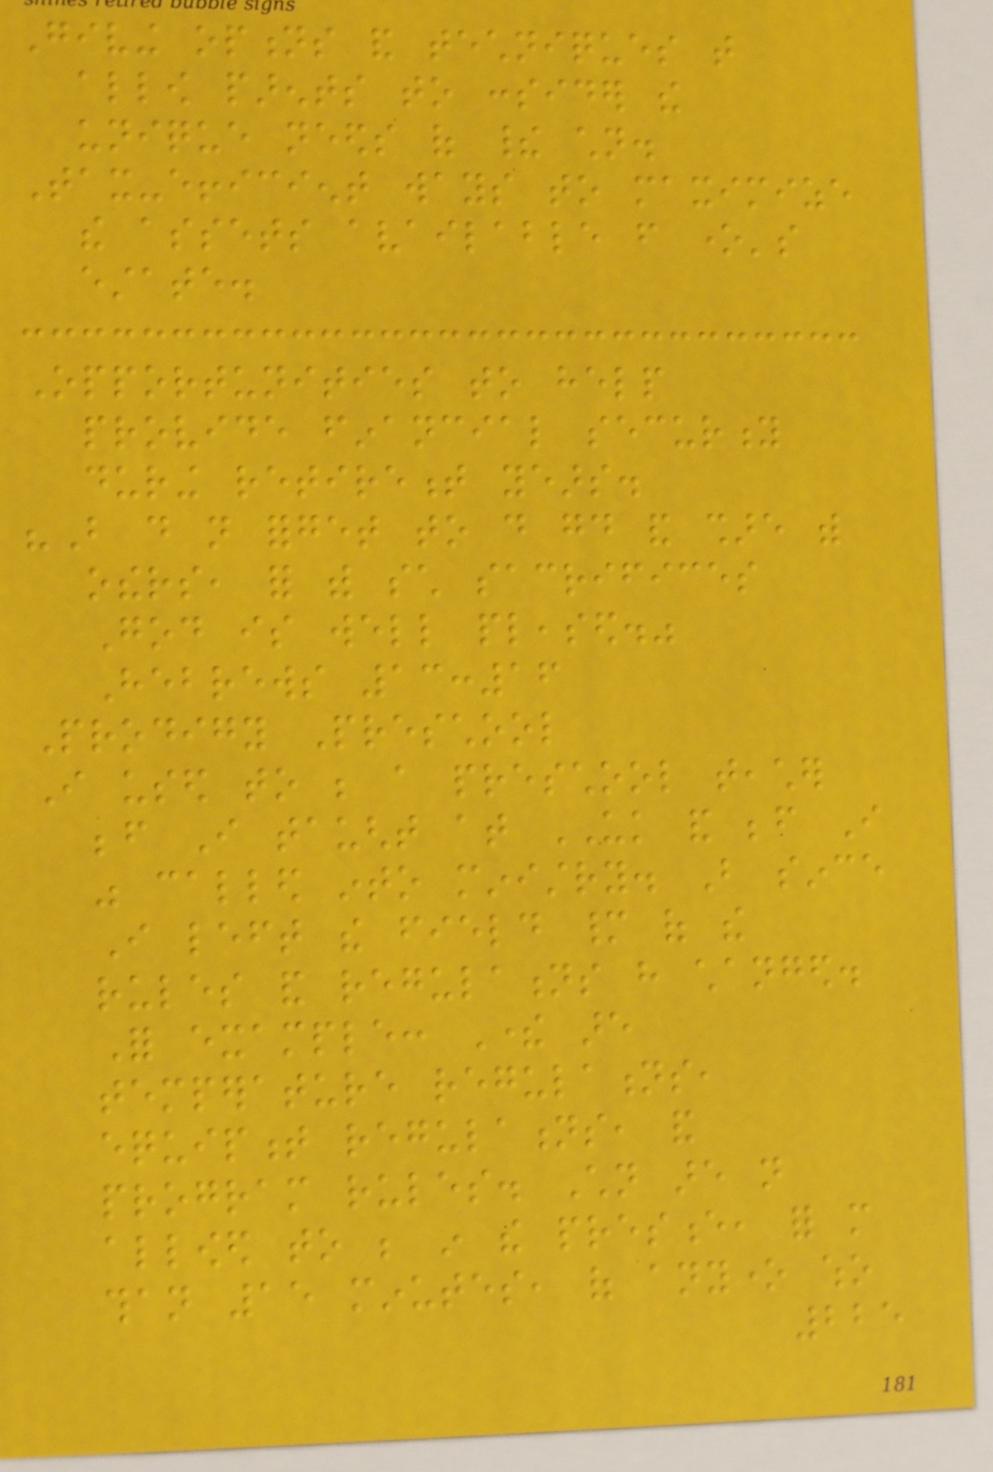Giving options and techniques that
allow parents to consider the
unique needs of their children.
Tax-efficient ways to maximize
the assets available from one's
estate.
Opportunities to help
provide financial security
during retirement years.
"But do not forget to do good and share with
others, for with such sacrifices
God is well pleased."
Hebrews 13:16
Prodigy Preschool
I used to be a preschool teacher
before I taught at UK and before I
was called into ministry. But since
I left the field many of the
rules and regulations have changed.
For example: There are
temperature regulations,
equipment regulations, and
program rules. Children are not
allowed to be in the presence, for more
than 15 minutes, of anyone who
225
